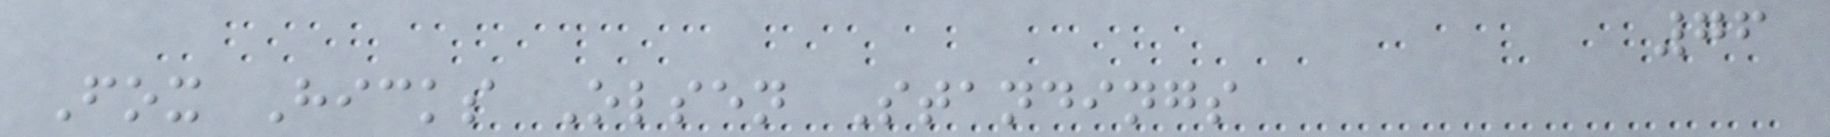76
Fox Hicks Olsen Standings
